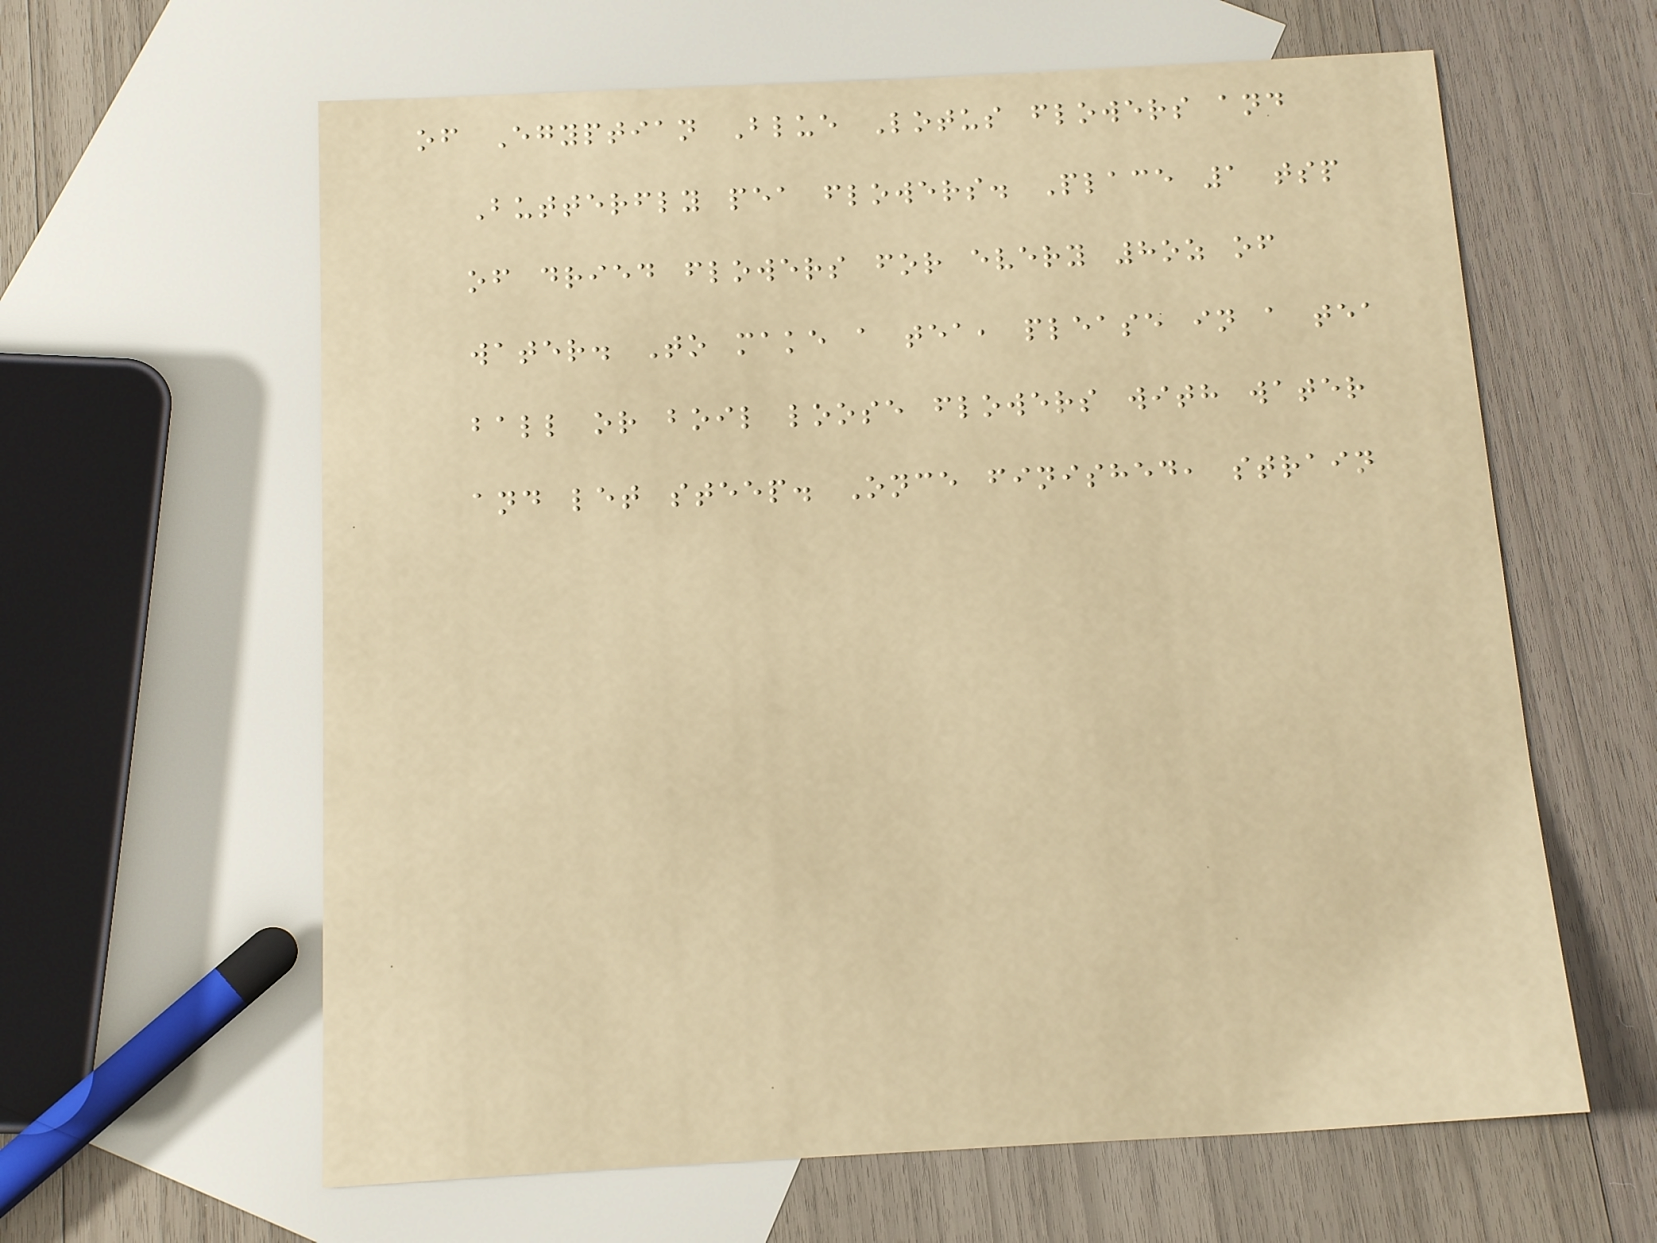of Egyptian Blue Lotus flowers and
Butterfly pea flowers. Place 1 tsp
of dried flowers for every 8oz of
water. To make a tea, please in a tea
ball or boil loose flowers with water
and let steep. Once finished, strain
